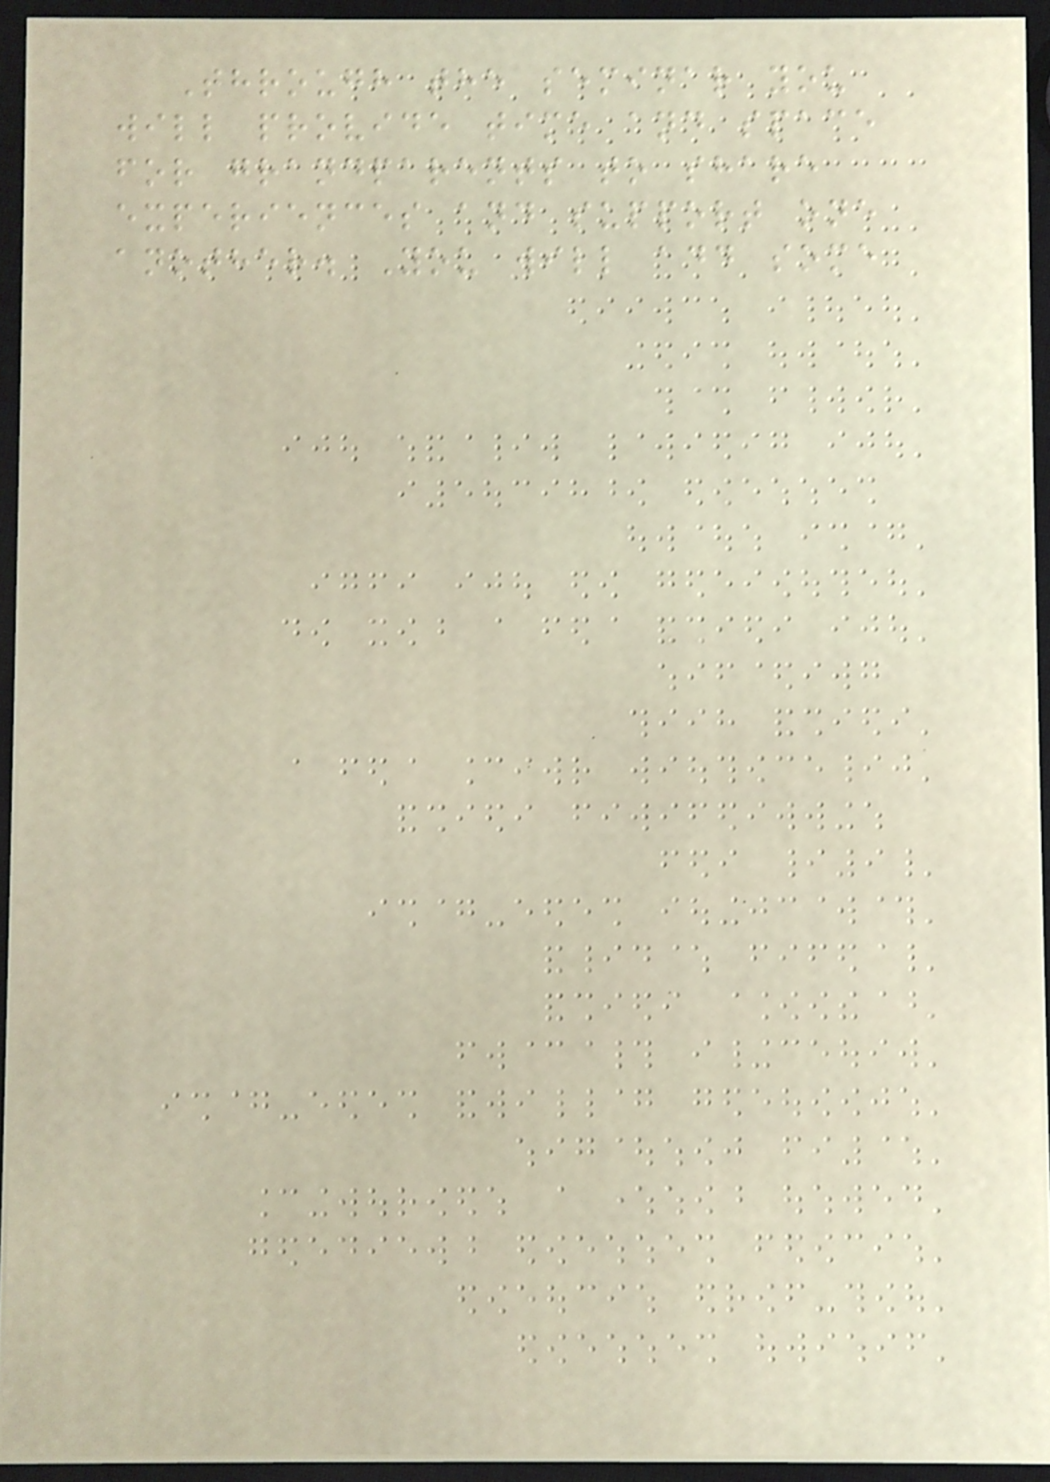Through the seminar you
will provide time and space
for grandparents to share
experiences and support one
another. You will add some
